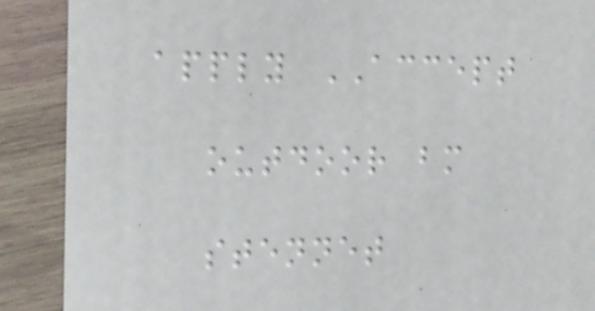apply ACCEPT
outdoor bm
stennet
